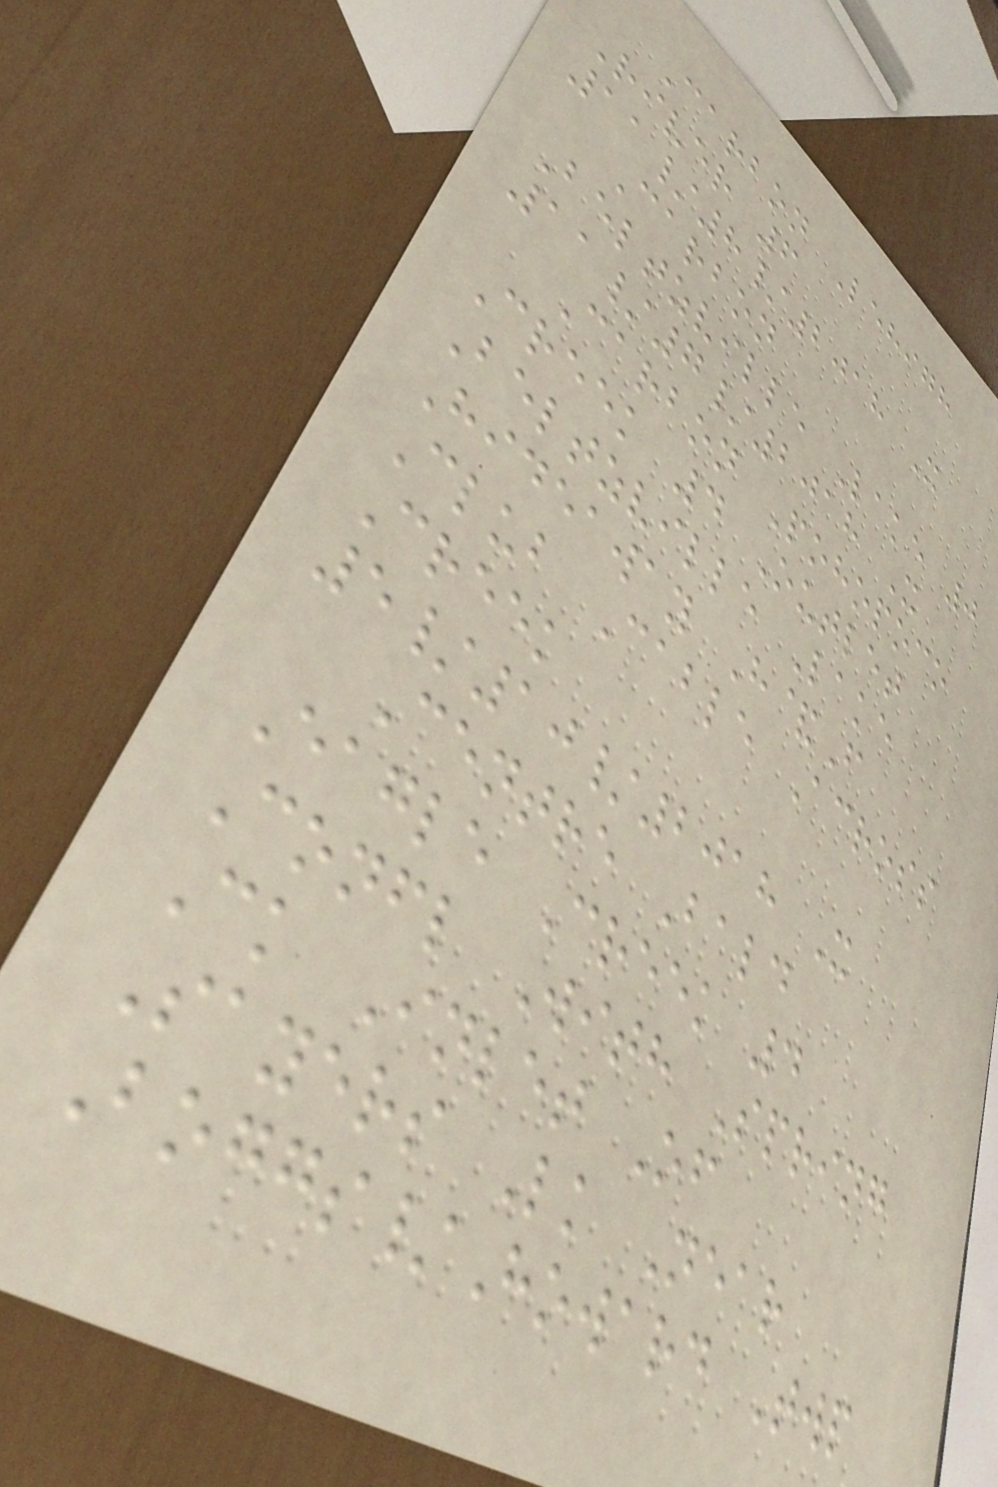Carbon Lehigh
River 6
11/8/2018 X
Carbon
Beltzville Lake 0
11/7/2018 X
Carbon Pohopoco
Creek 4 Outlet
Beltzville Lake
Hideaway H&F
Club Cable Across
Creek
5/10/2018 X
Centre Bald
Eagle Creek 4
Confl With Spring
Ck Inlet Of
Sayers Lk Near
Boggs/Howard Twp
